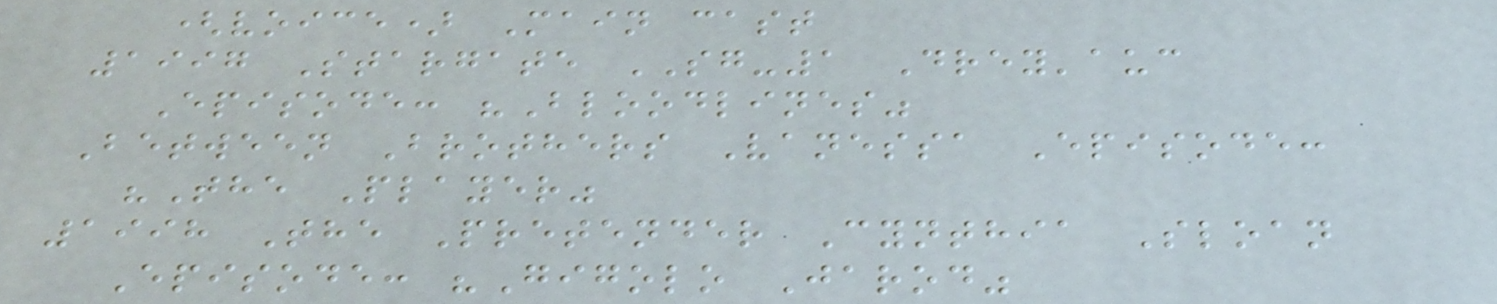(voice) Main cast
1997 Stargate SG-1 Drey'auc
Episode: "Bloodlines"
Between Brothers Vanessa Episode:
"The Player"
1998 The Pretender Cynthia Sloan
Episode: "Gigolo Jarod"
